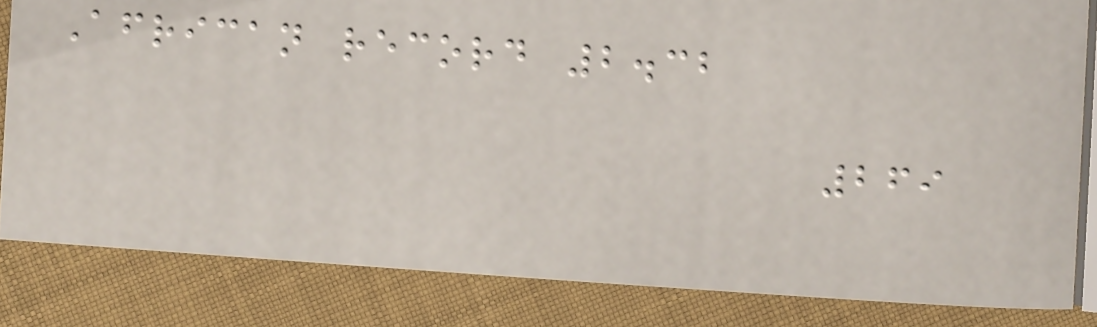African record 2.32
269
